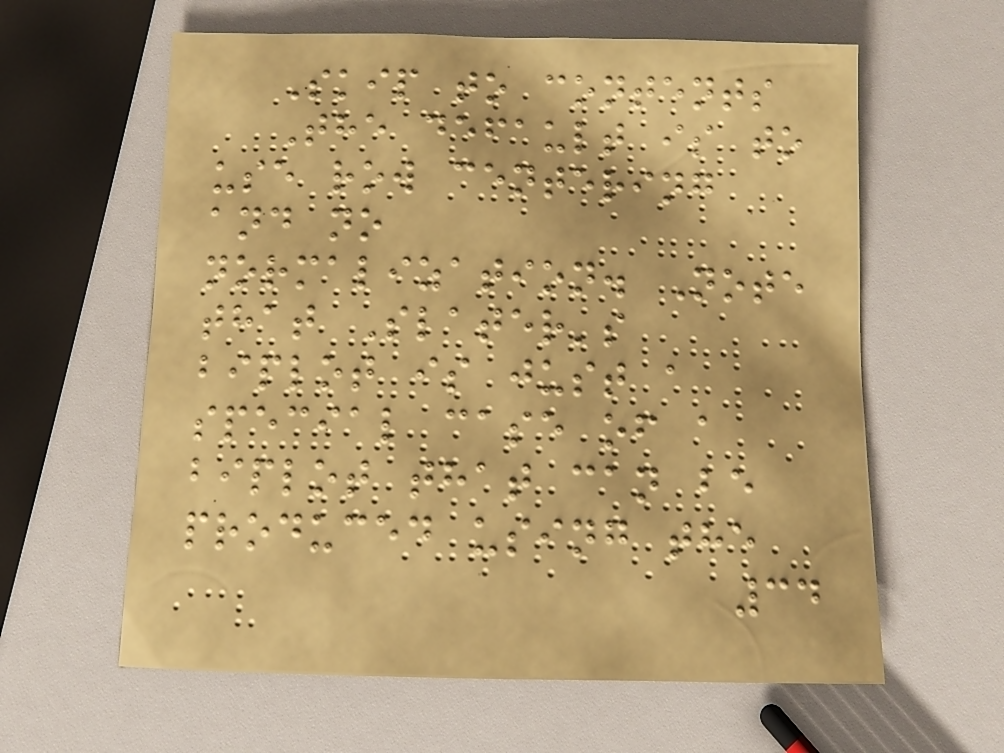Skip to contents
The default is to
use row centering
and no
normalization. Note
that Slater's
biplot is just a
special case of a
biplot that can be
produced using the
34
